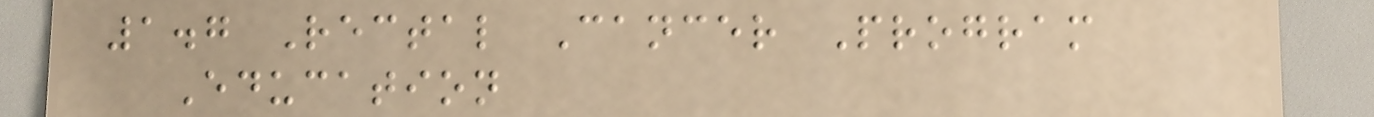1.7 Rectal Cancer Program
Education
